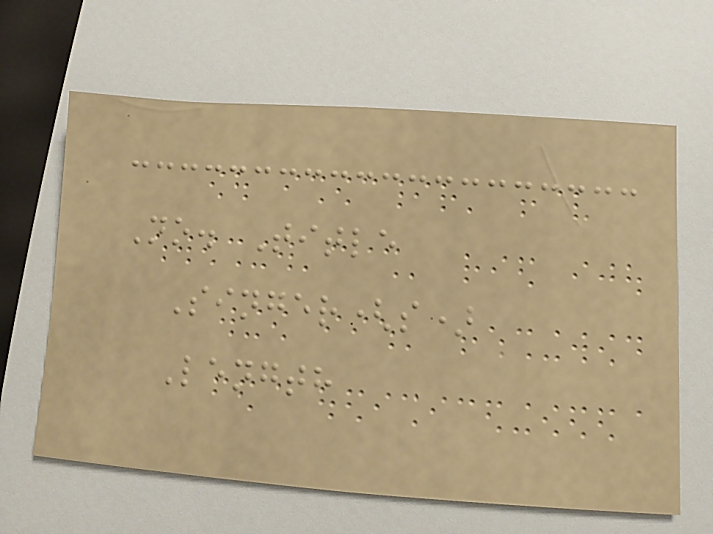No. Title
Singer(s)
Length
